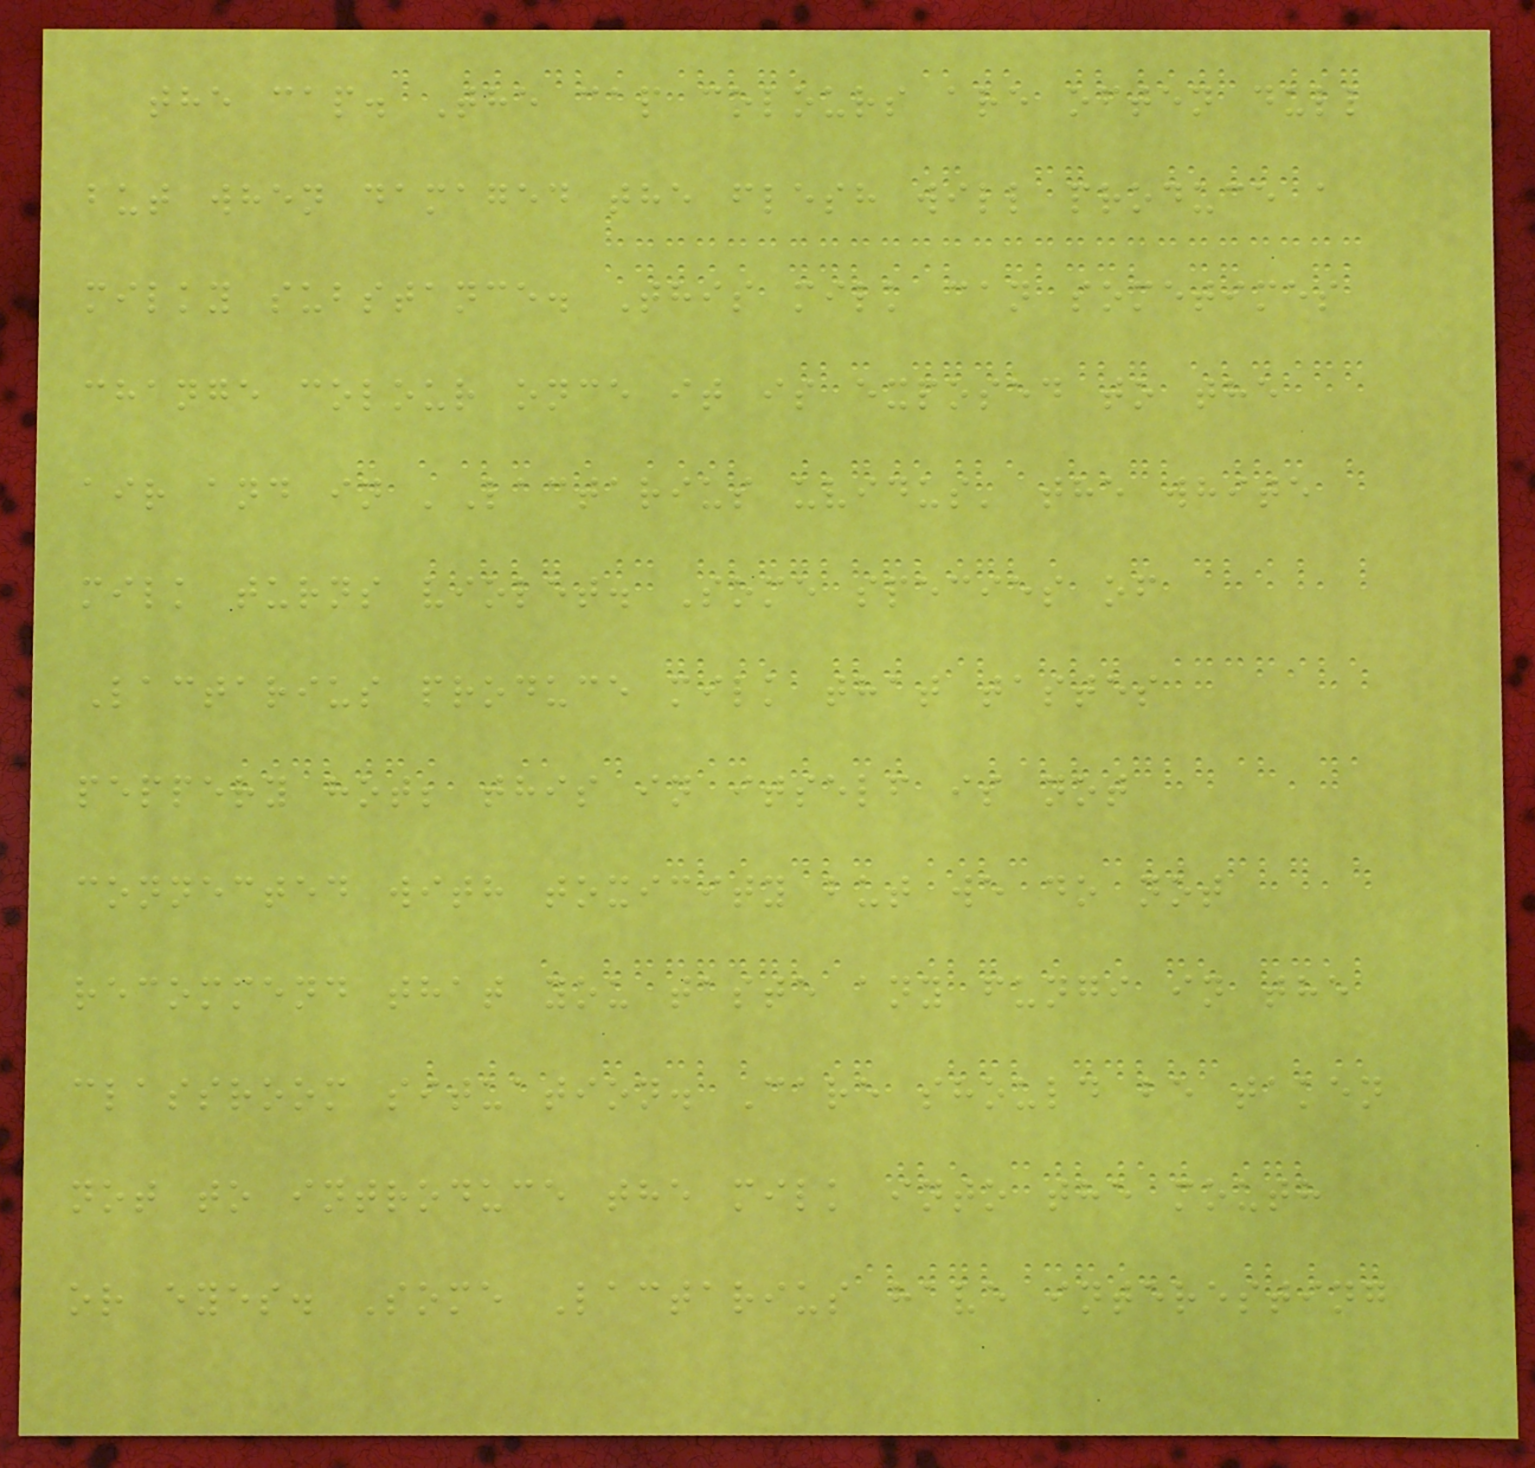the cap. The cap colours are often dull
but when damaged the flesh will produce a
milky substance. This milk can sometimes
change colour once it is exposed to the
air and in 'Lactarius uvidus' the white
milk turns violet. Some species of
Lactarius produce milk that tastes
peppery hot; this in itself is not
connected with toxicity but we do not
recommend that you taste any fungi in the
classroom situation. Care should be taken
not to introduce the milk into the mouth
or eyes. Some Lactarius have interesting
